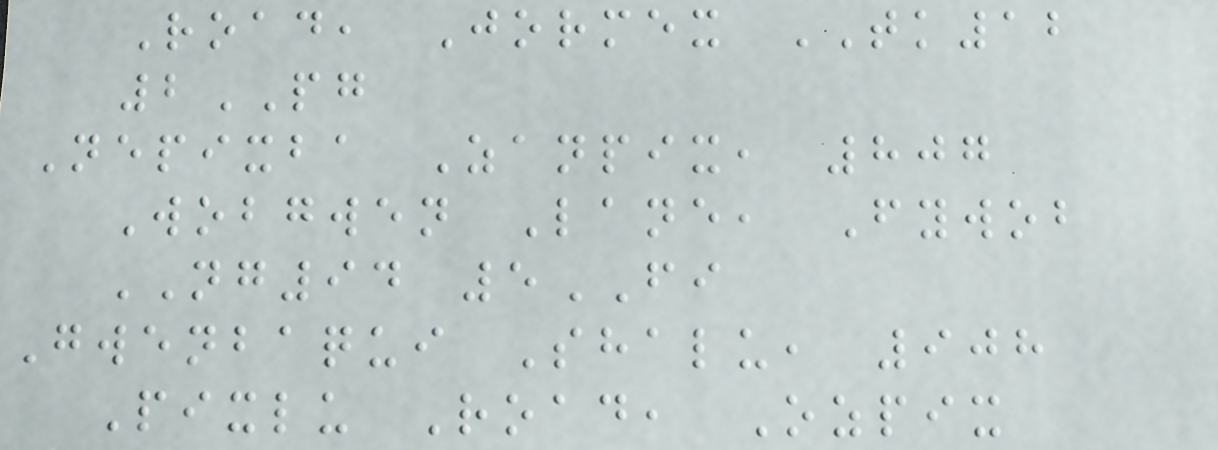Road, Jormex TK12
2PG
Nepixba Zanpix, 807
Wobgwen Lane, Fywob
NG94 5FI
Gwenbaqui Shalu, 908
Pixlu Road, Ozpix
